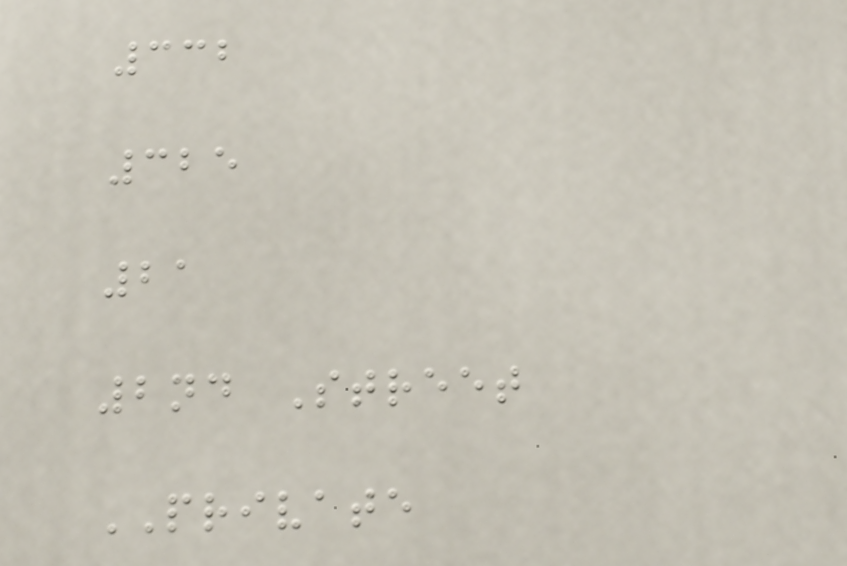332
325
21
2nd Street
PRIVATE
